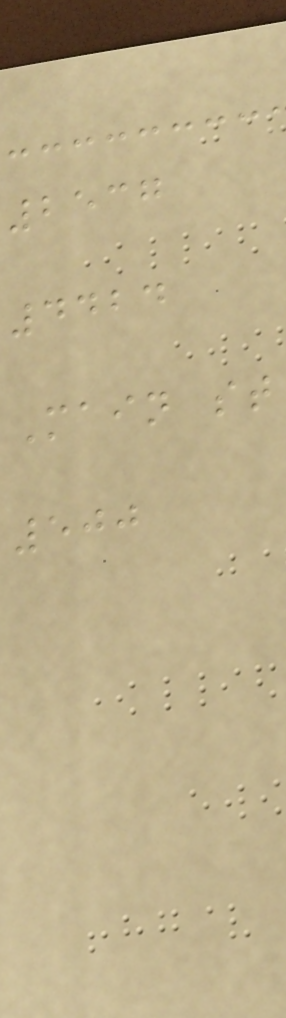2537
4424
Main st
500
